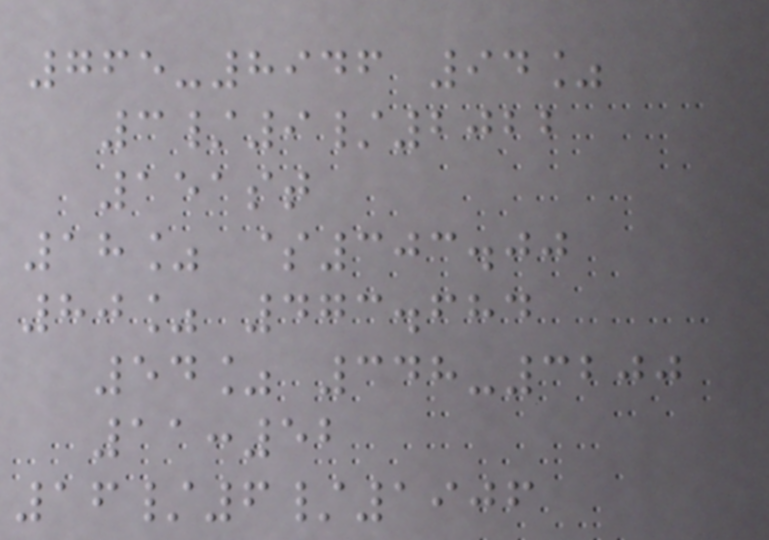765-8946 94%
3/9/2022
151st
18% $303.00
80% 473.684
54% 348-3200
11:52
16/6/1906
